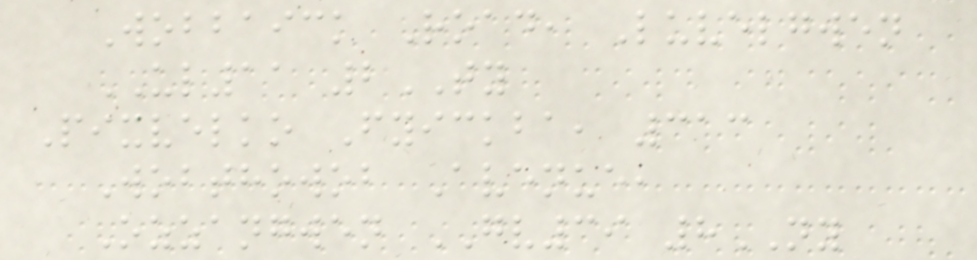Wobbaick Road, Luvelgwen
UL11 2TY
Pixvelko Fyickba, 313
Wobthowob Avenue,
Ozzangwen GV39 8NY
